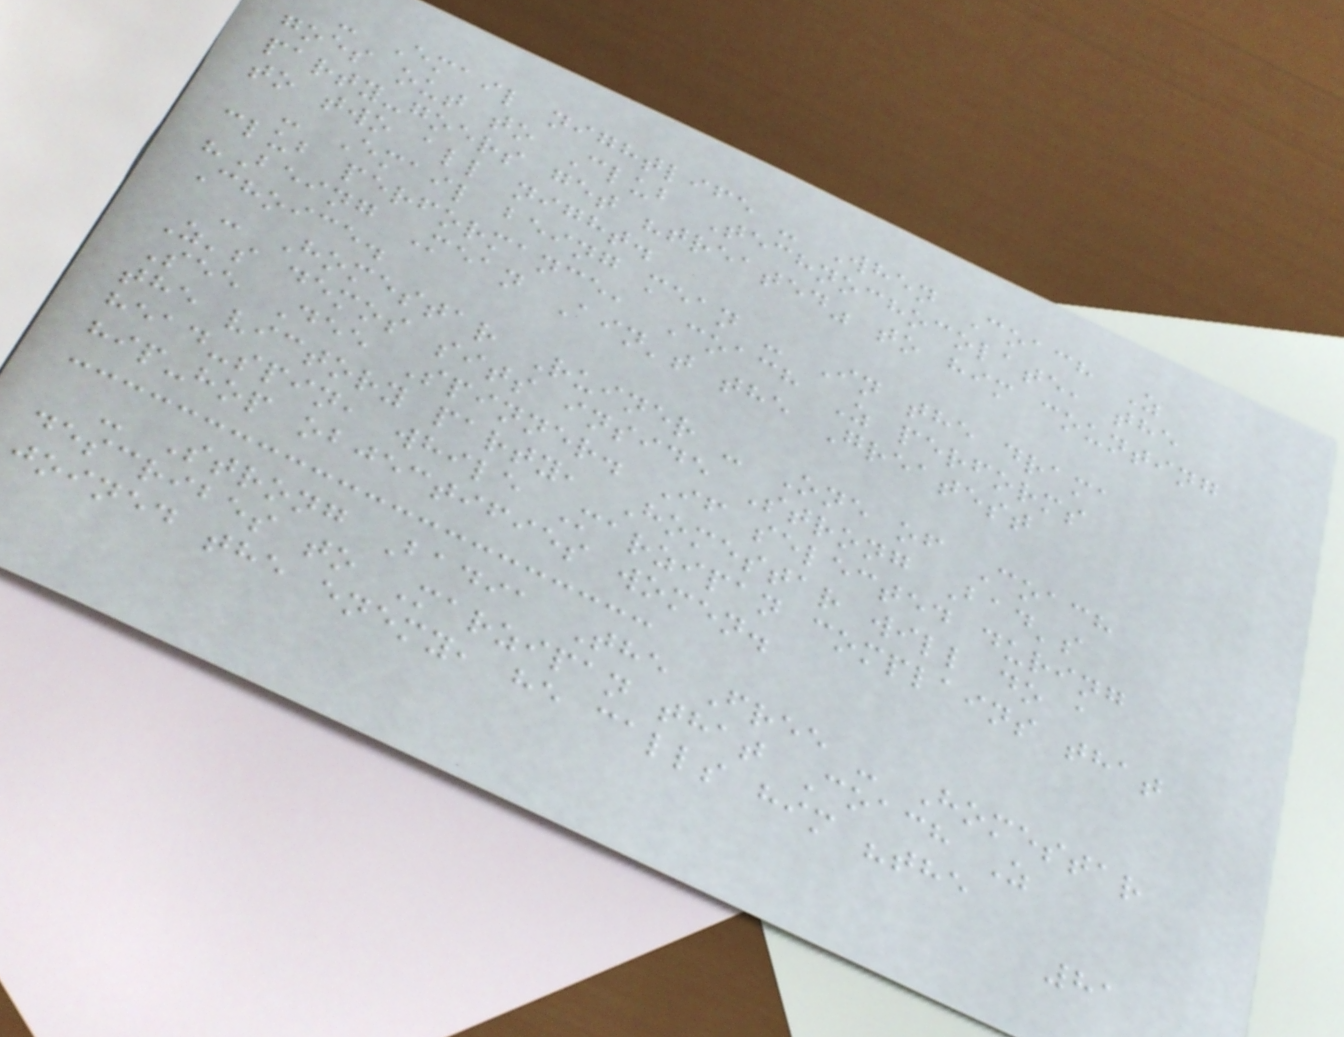- Email nightlife - When Coach Z
goes out to Club Technochocolate, the
party-goers get "treated" to him counting
to two all night.
- Email being mean - In the drama
club performance, Coach Z performs
"Being Mean Ain't the Greatest
Choice.
- Homestar Ruiner - One of Coach
Z's demos sits inside Strong Bad's
See Dee Spinner. If selected during
the victory party, Homestar will do a
head-spin, while Marzipan complains that
hip-hop objectifies women.
- Strong Badia The Free - Homestar
describes to Marzipan that Coach Z
joined the enemy, he calls him "the
81
